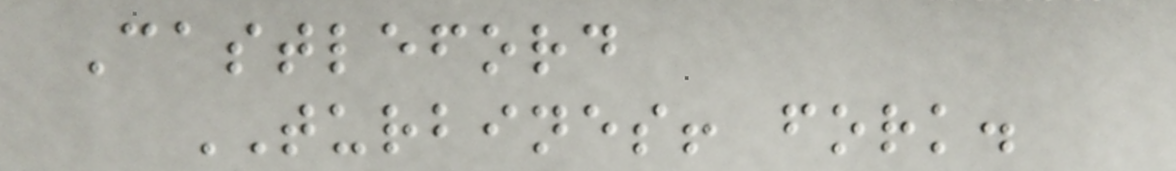Castleford
TURBINES! fork.
